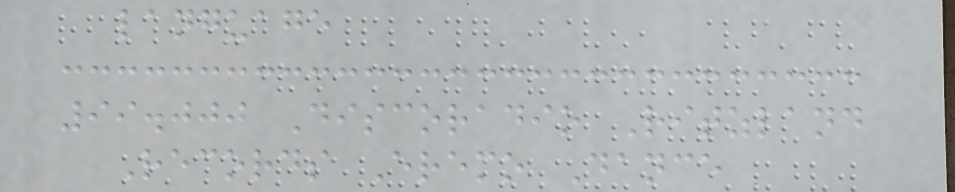language
99.000 Discoradio Ritzland
Records Eremo Dance
